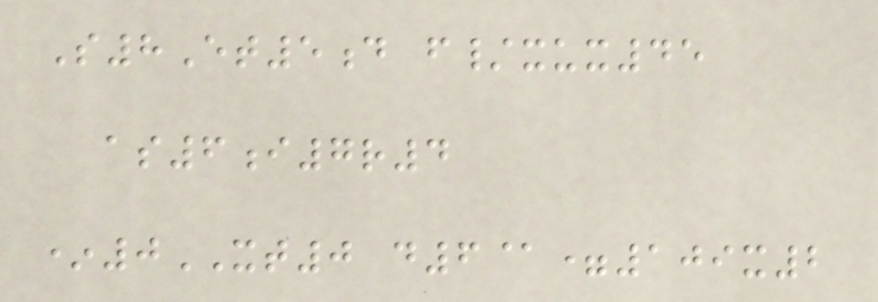S8Et5d f/xux45
as6i7r4
*0XT0 d6@=109x2
